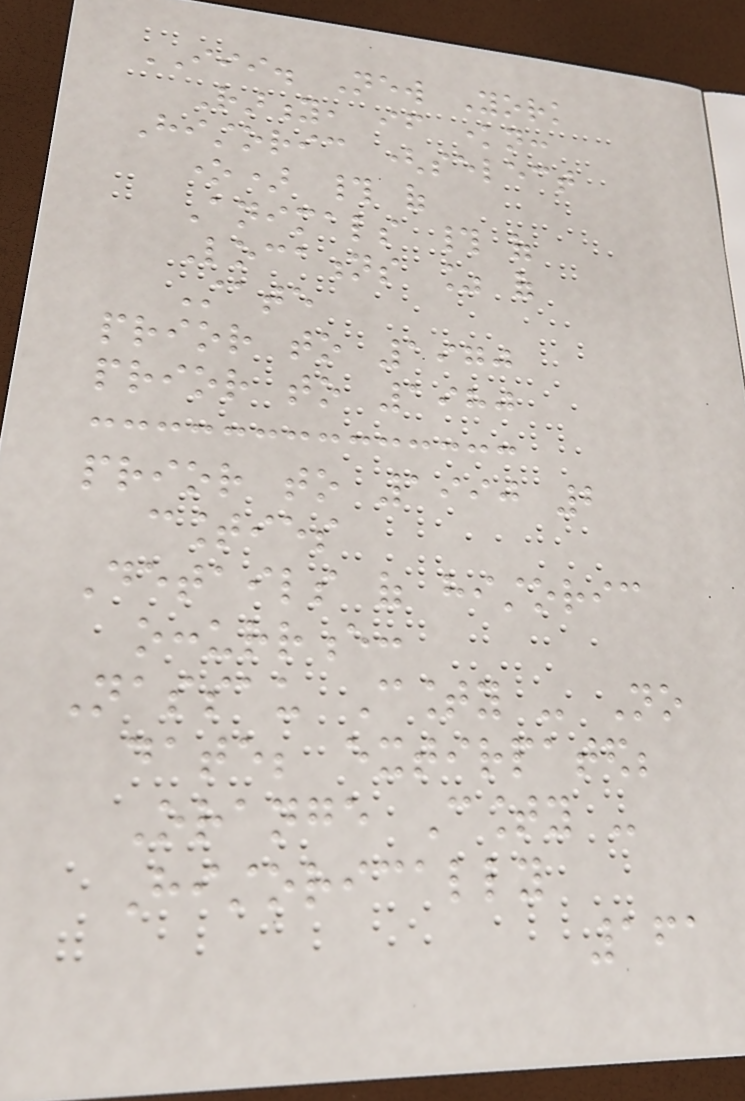III. New York
Rarity, if known:
Historic (select
one) # of
Animals # of
Locations % of
State
prior to 1970
prior to 1980
prior to 1990 2
counties
Details of historic
occurrence:
Nassau County - No
date; extirpated;
Orange County -
Historically
161
